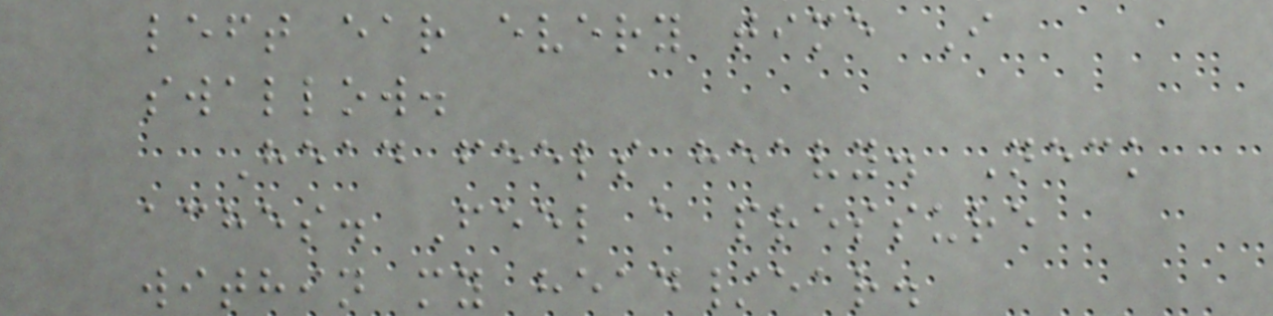left ear every time I
swallow.
Head feels heavy. Neck
aches. Feel a pressure
within my head/ear.
